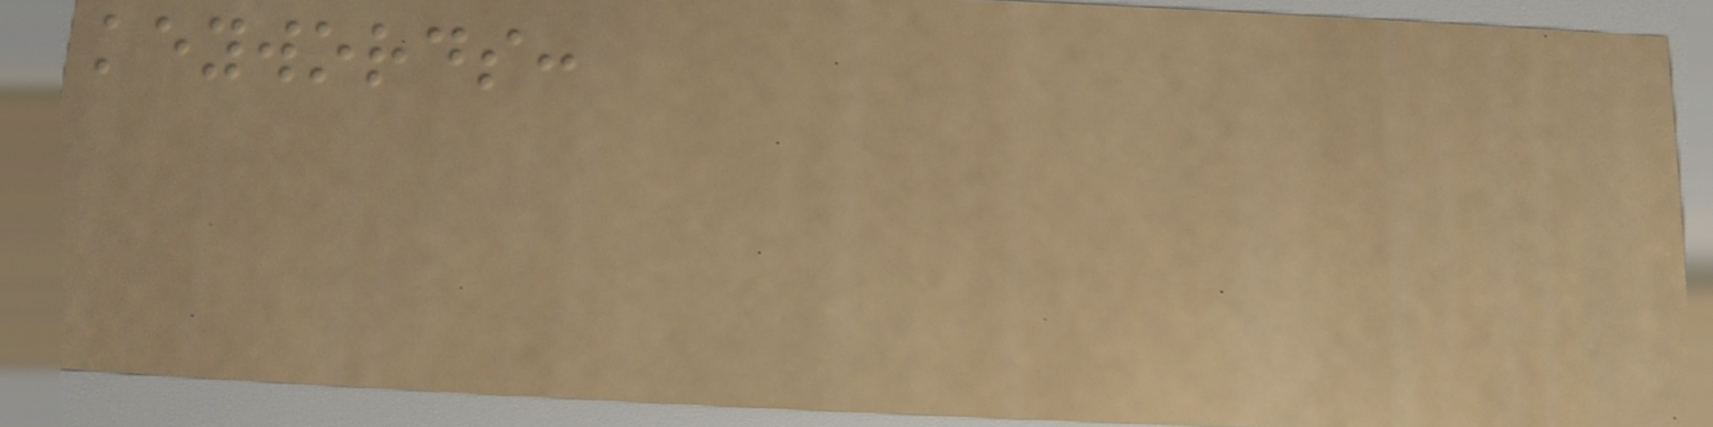keywords:
